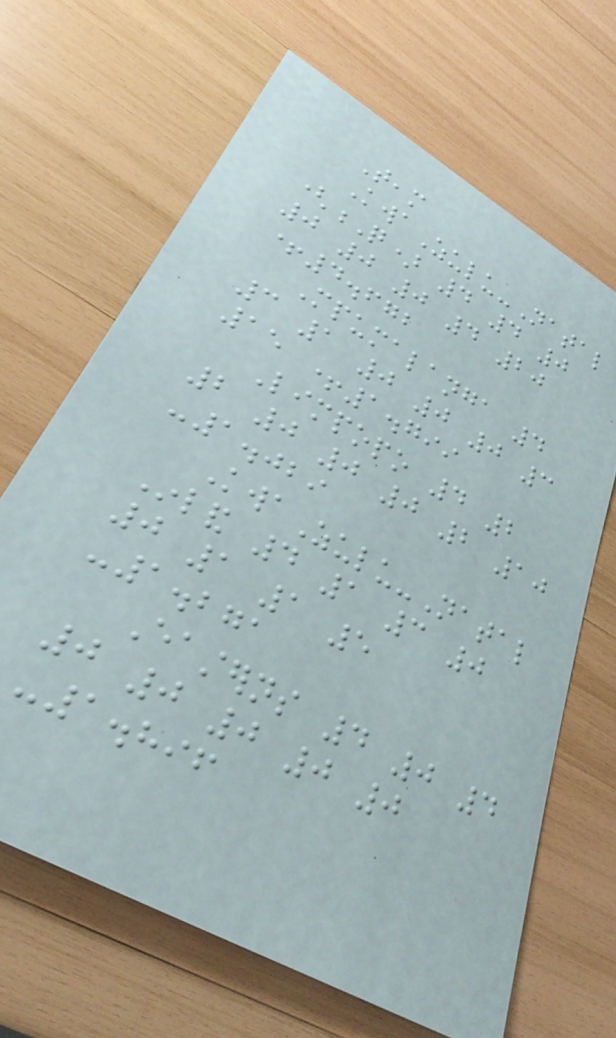Team
KwaZulu-Natal
(Q) 4 4 0
0 0 0 4 20
+4.672
Mpumalanga 4
3 1 0 0 0 3
15 +1.799
Limpopo 4 2
2 0 0 0 2 10
-1.029
KwaZulu-Natal
Inland 4 1 3 0
0 1 1 5
-1.271
Easterns 4 0 4
0 0 0 0 0
-1.896
